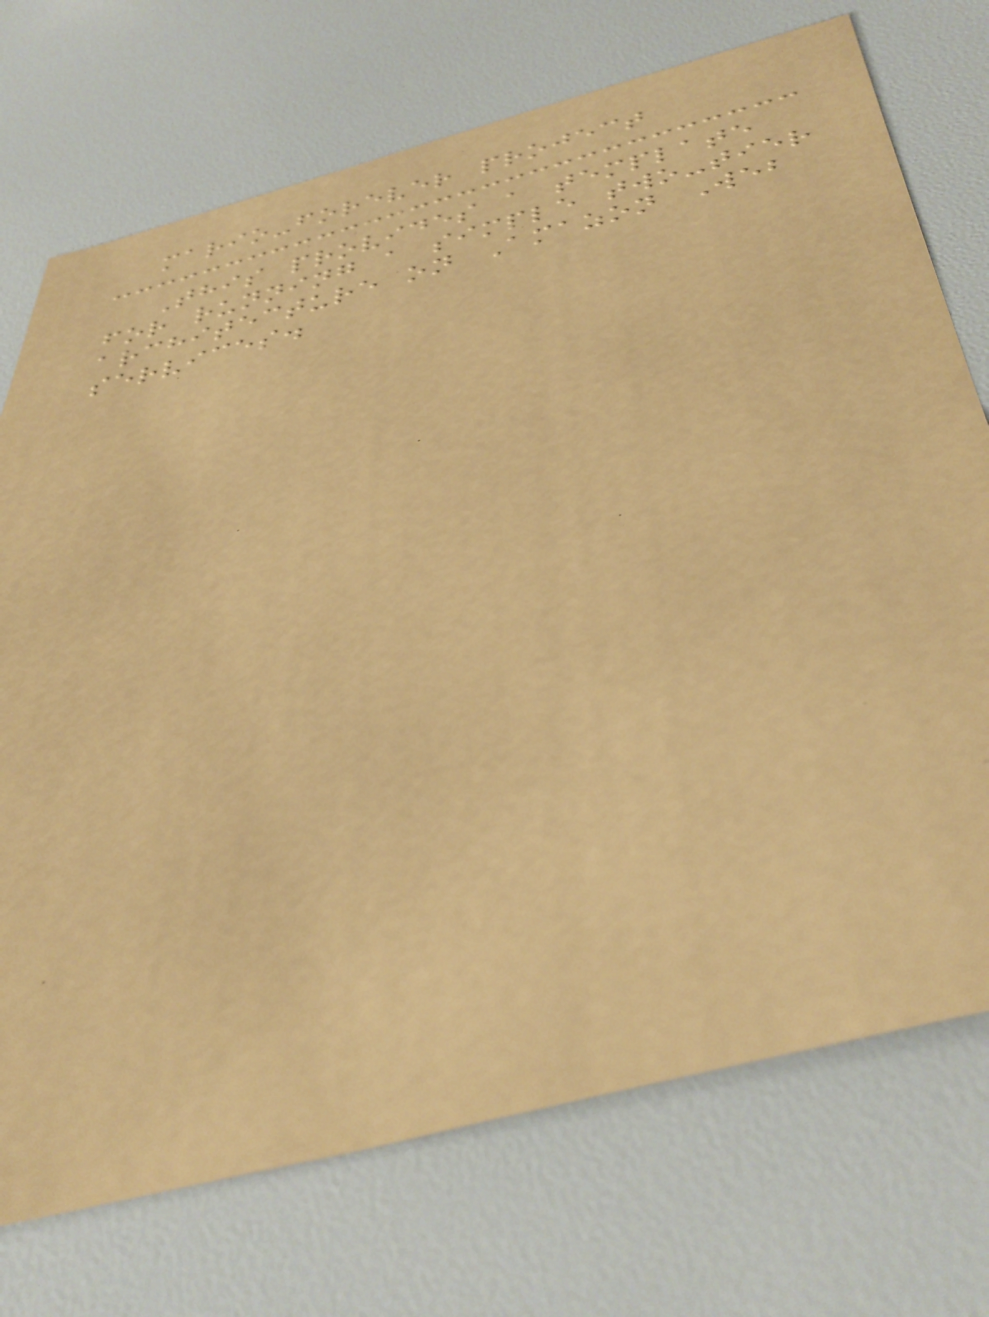mario-forever project
This provides a template
for running a simple two-tier
architecture on Amazon Web
services.
